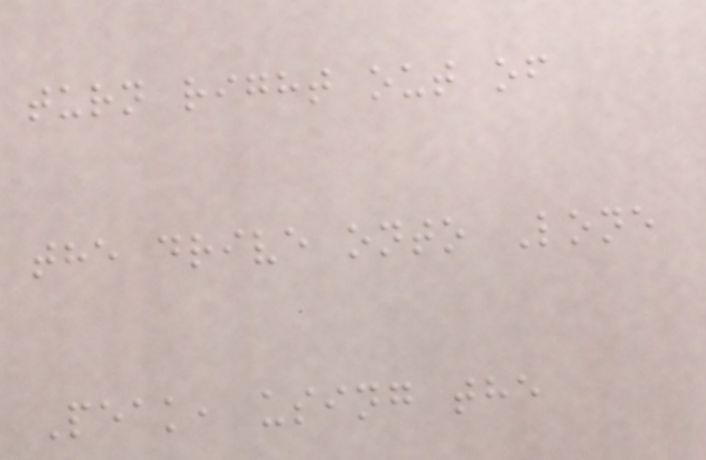turn right out of
the drive onto Lone
Peak, using the
